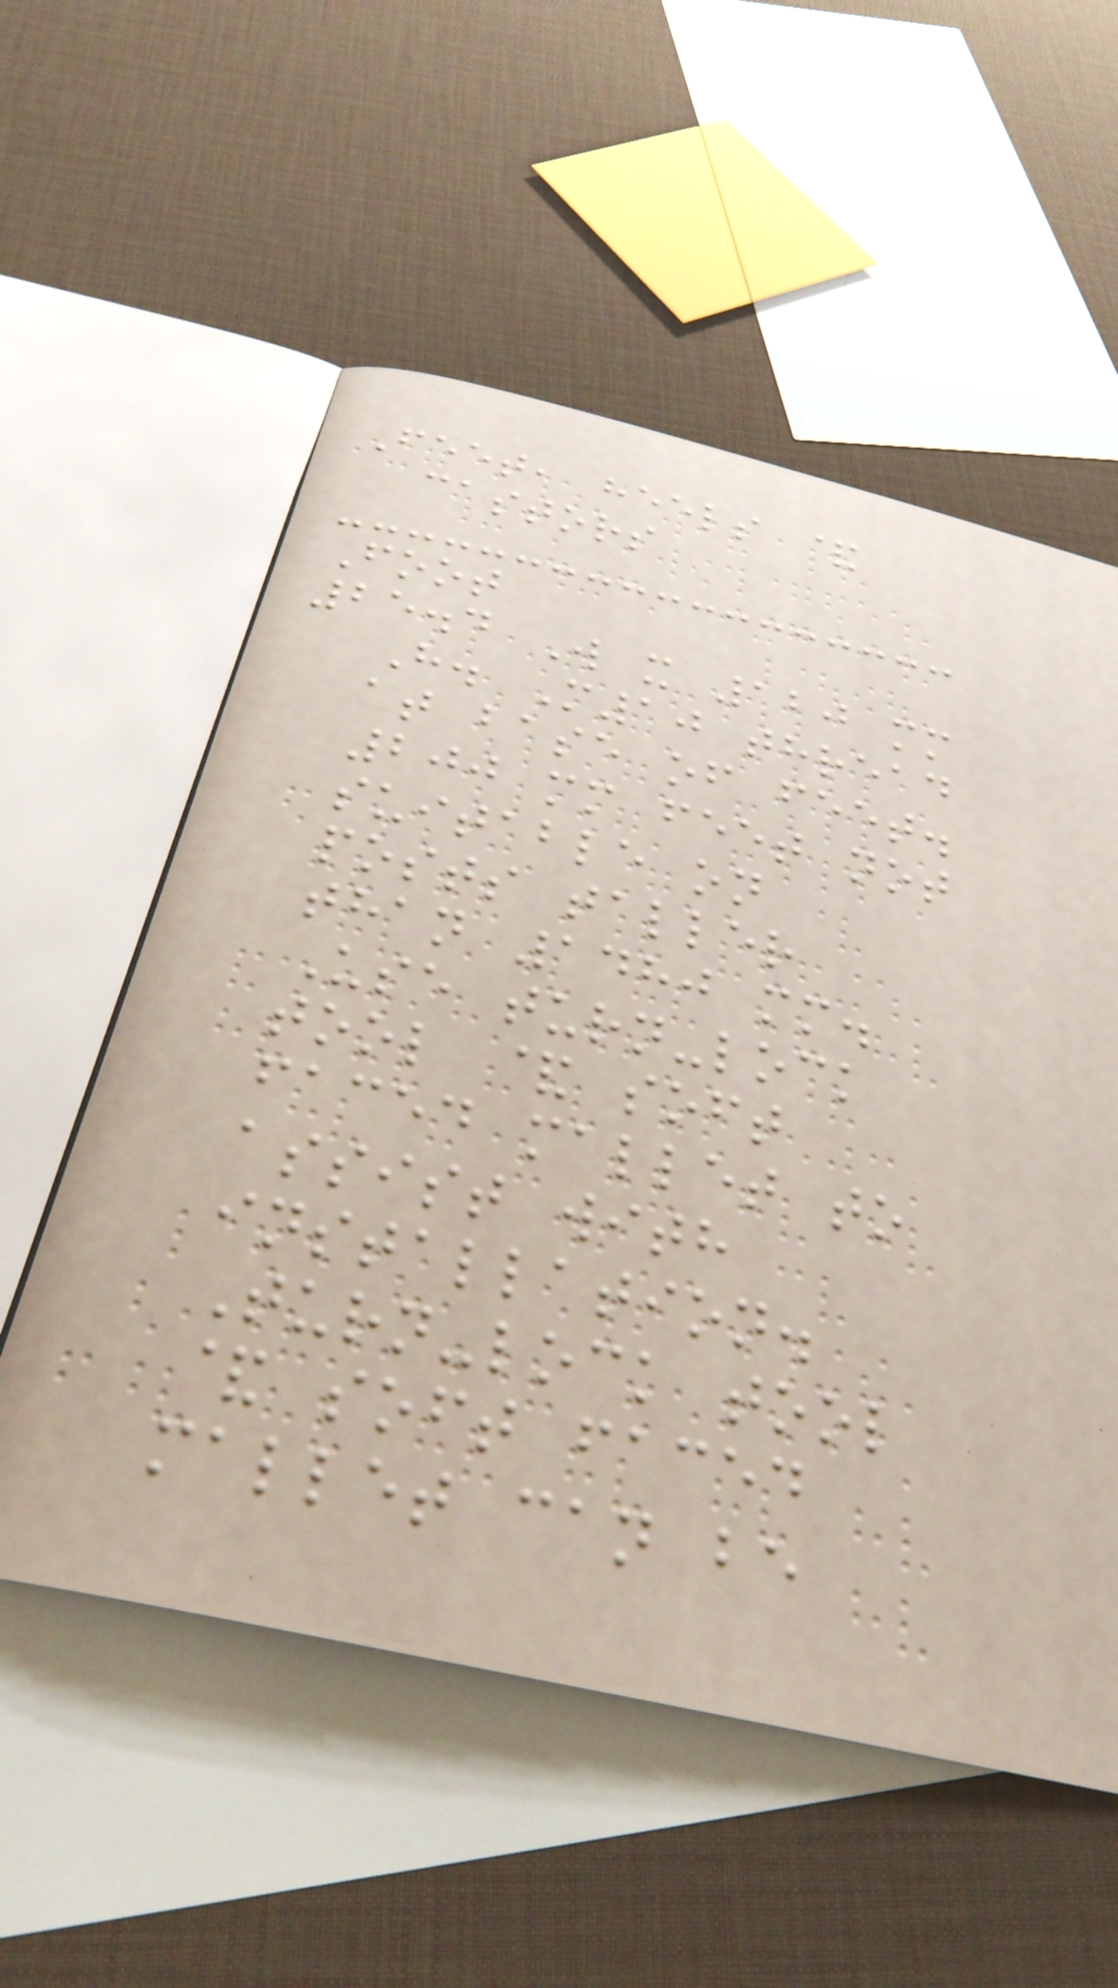Feet, heels &
castors
Foot
25.4 W x 120 mm
H. M10 thread
at base of feet.
200 mm feet not
suitable on
posts taller
than 1480 mm.
Use turn-lock
tool & soft
faced mallet to
assist with
installation.
Turn-lock tool
& soft faced
mallet can be
